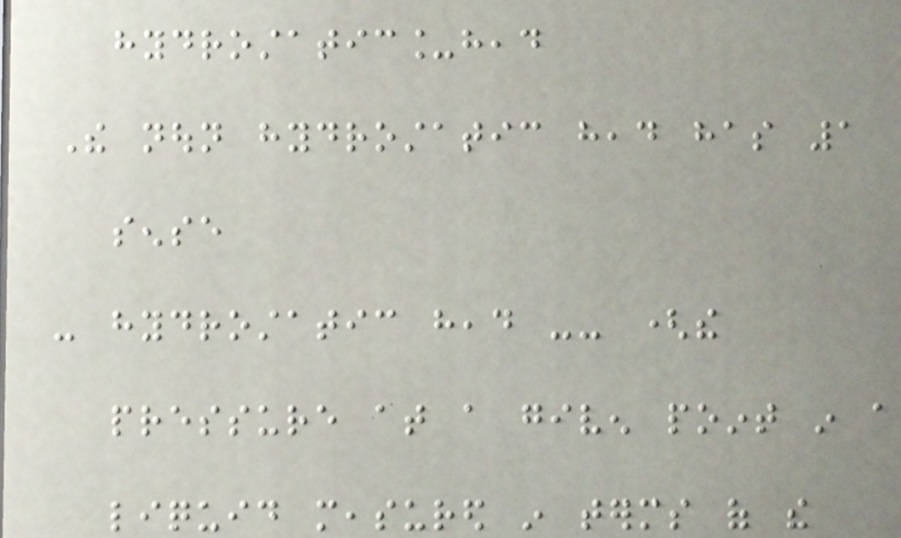hydrostatic_head
The noun hydrostatic head has 1
sense
- hydrostatic head -- (the
pressure at a given point in a
liquid measured in terms of the
